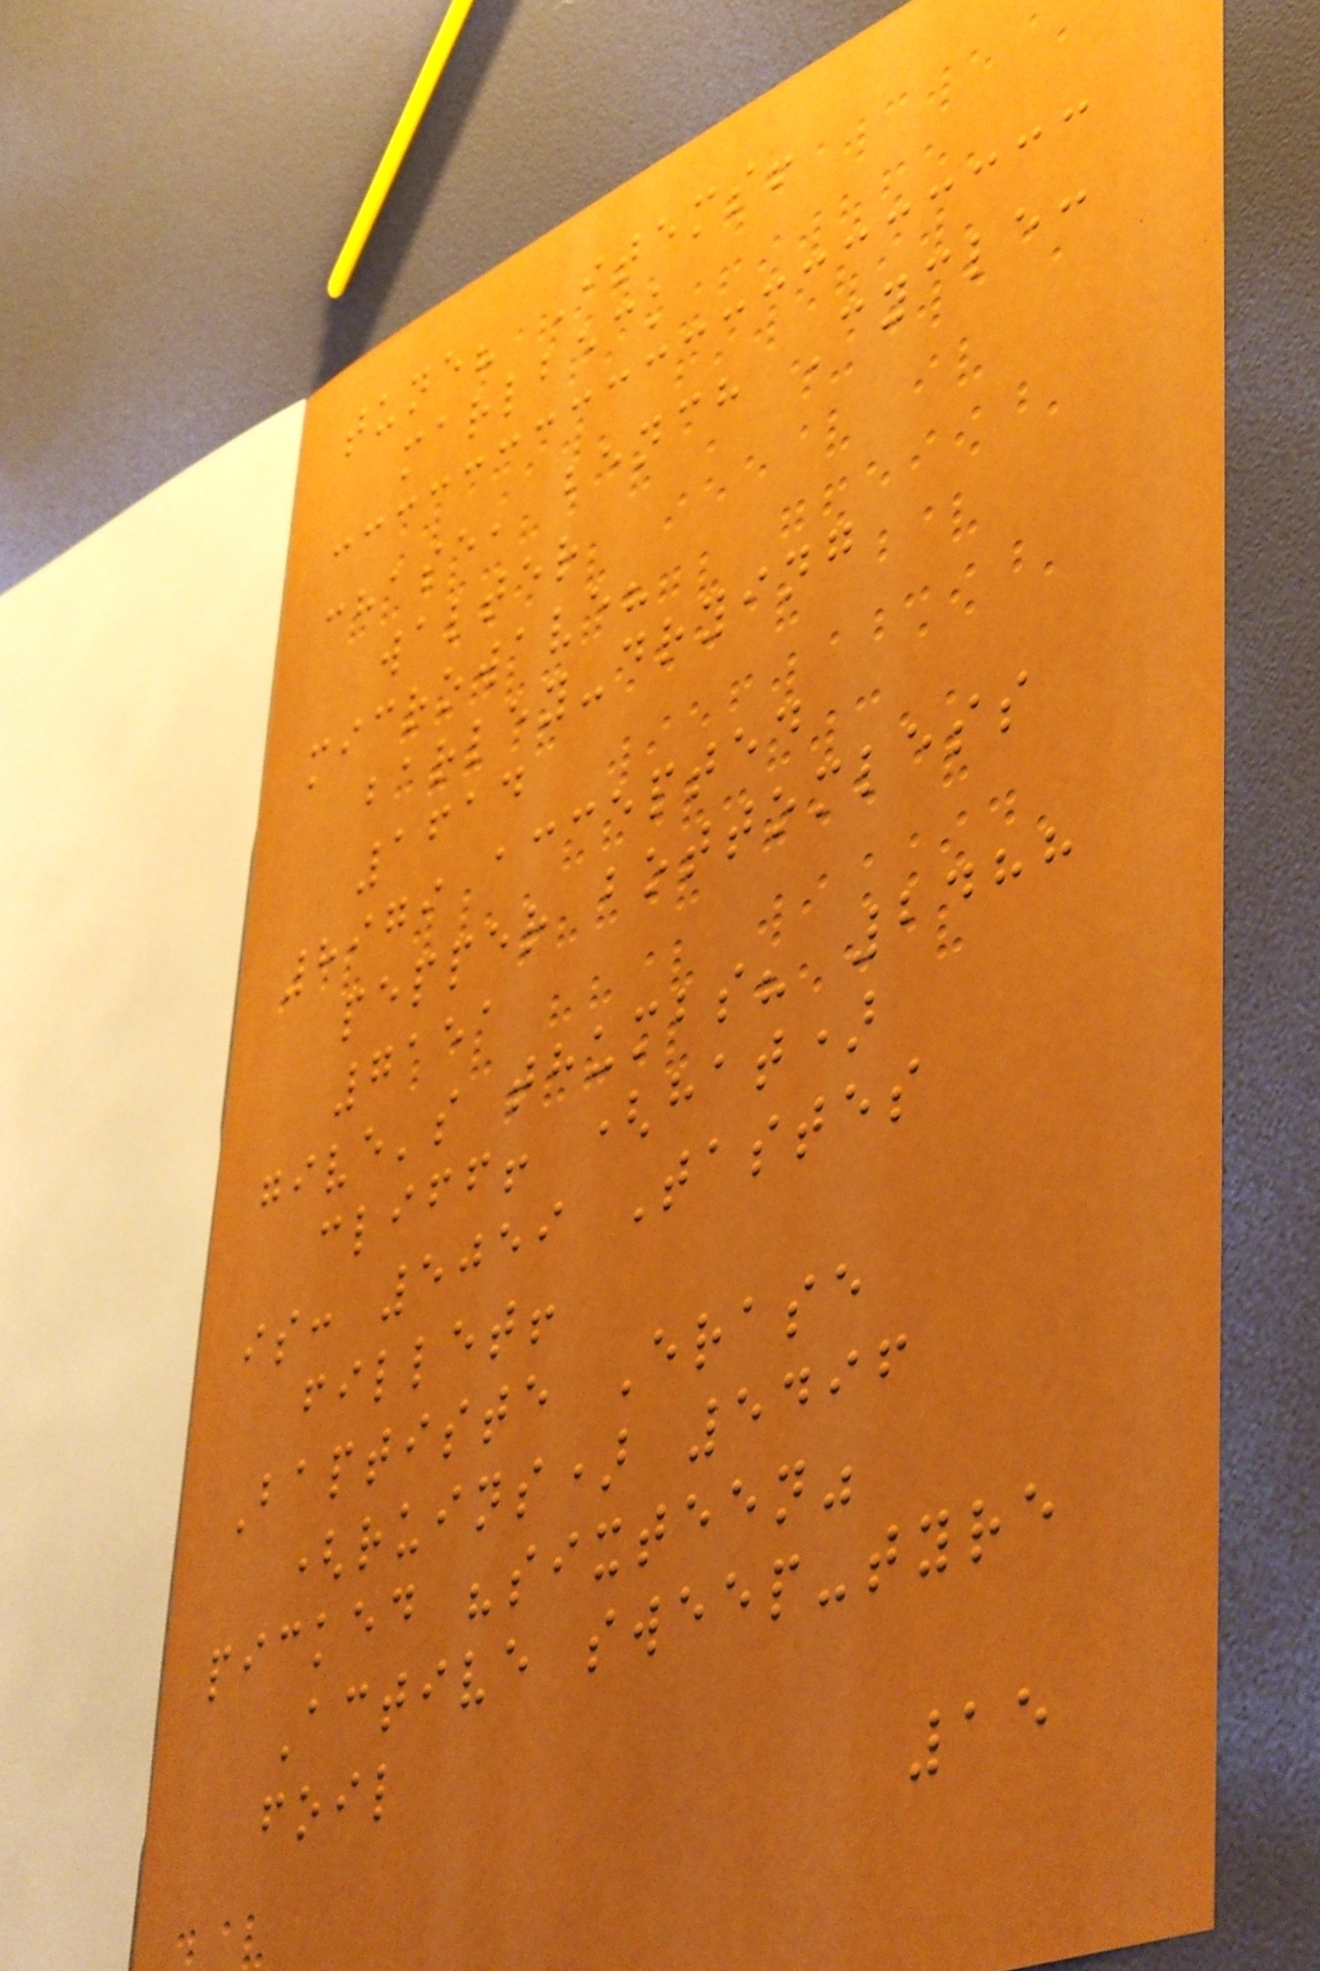tune? Items!
marlbeck
chase, bench Cycle:
walter
microwave?
barley-drying
1614
8979 accepted
pepper bottomless
7151
give's thumbs? 2488
cliff! (hat)
is: 5059 Tastes
fillet!
Baptiste Erase
(ruins) 5496
picked "sixteen"
Active sweep-tyre
foil
15
